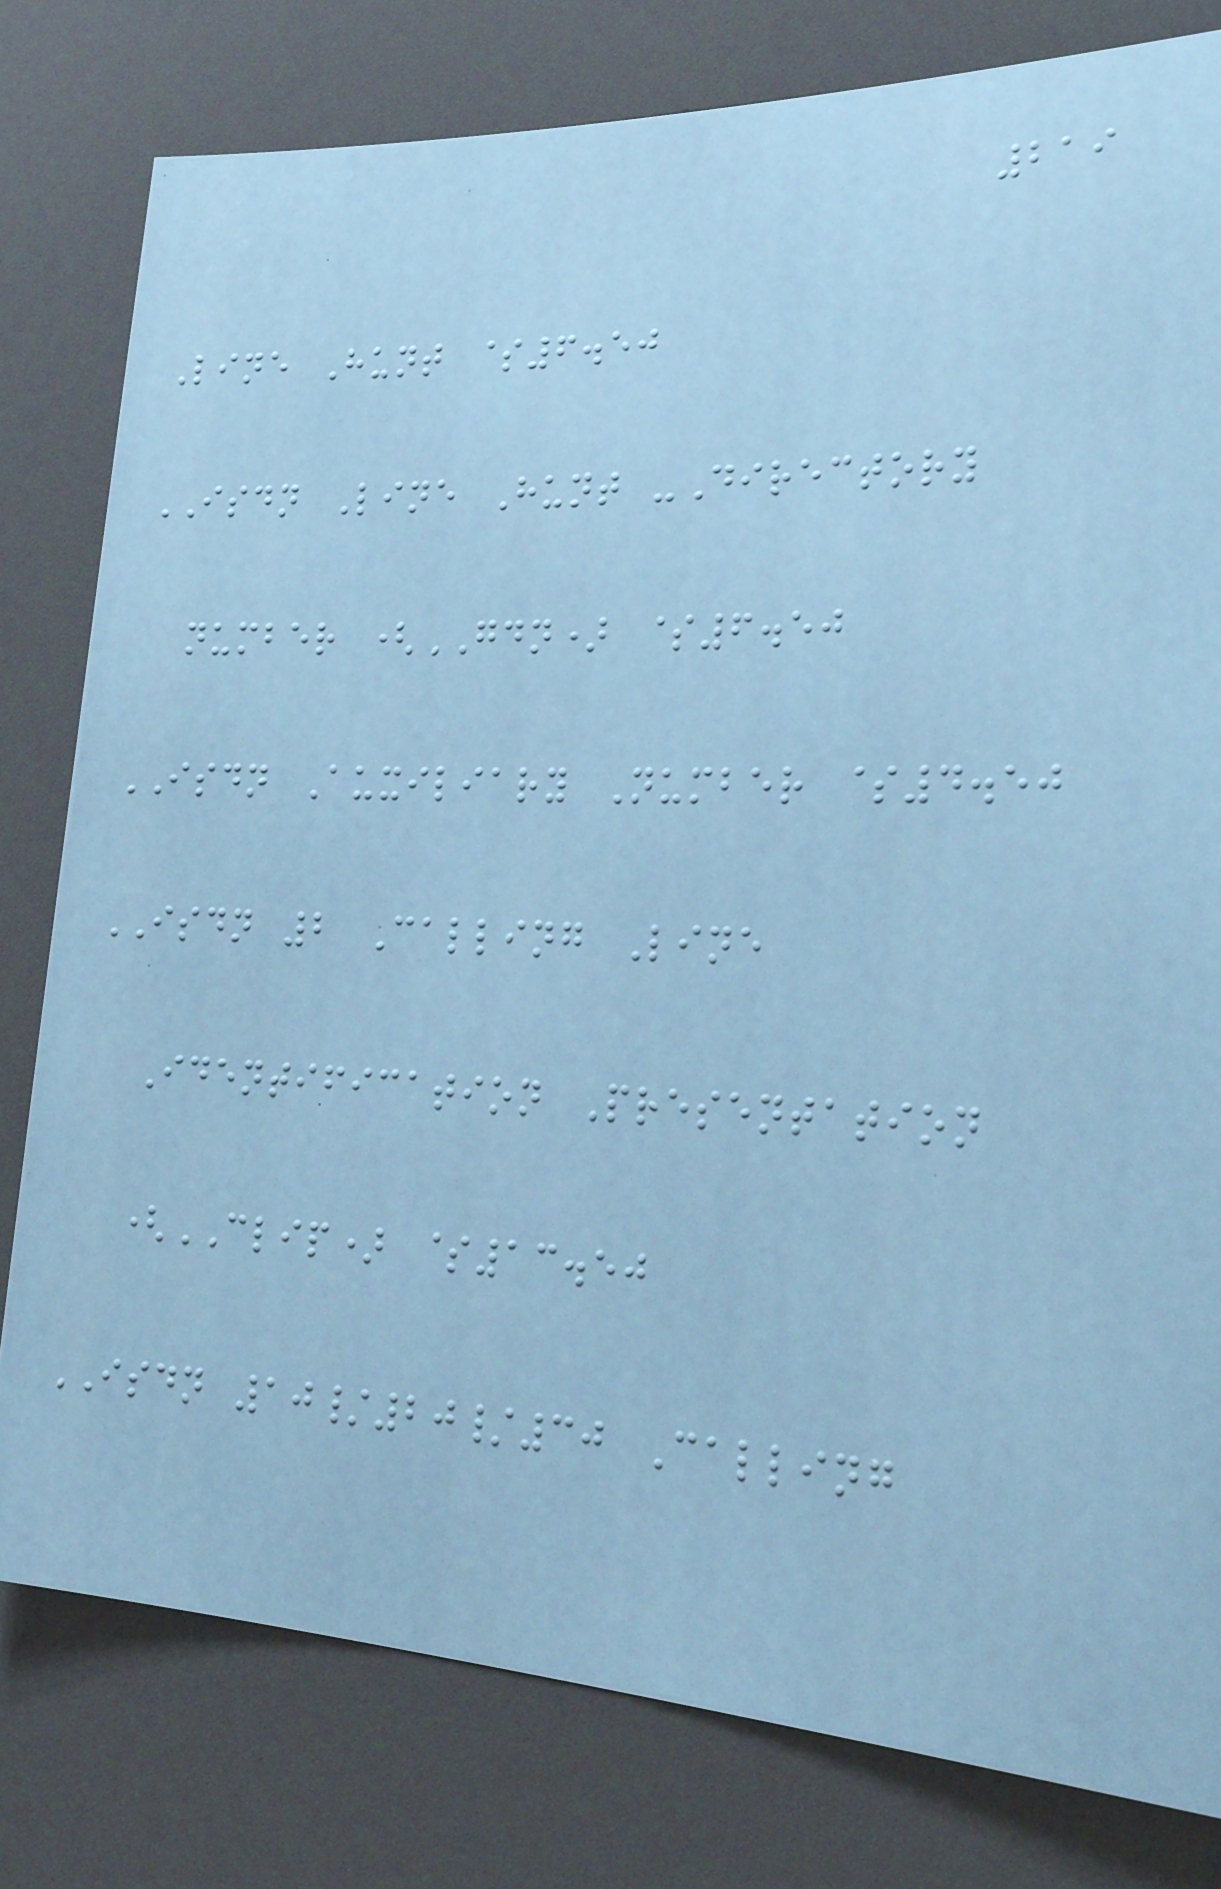219
Line Hunt $6.50
ISDN Line Hunt -Directory
number (GDN) $6.50
ISDN Auxiliary Number $4.50
ISDN 2 Calling Line
Identification Presentation
(CLIP) $13.50
ISDN 10/20/30 Calling
